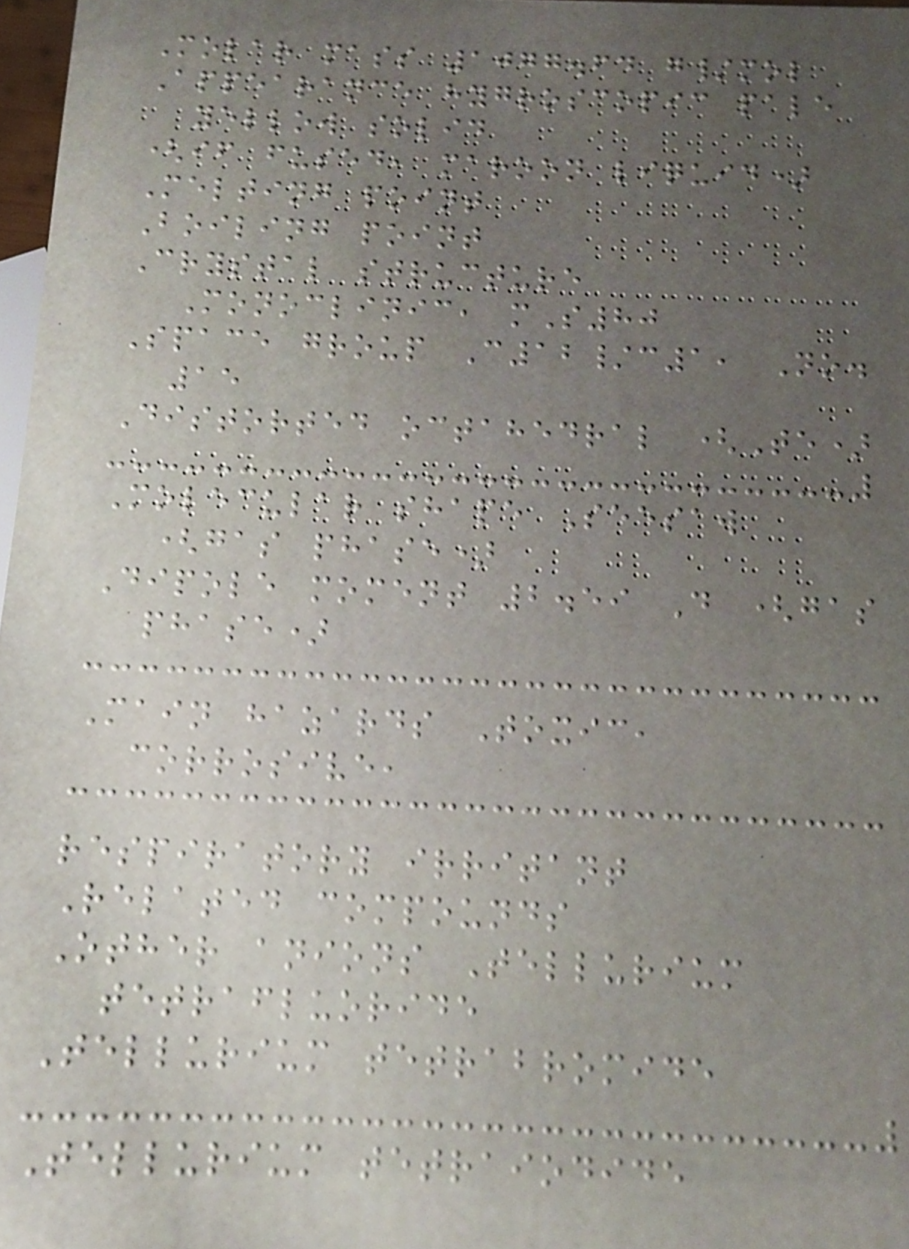Molar mass 1077.64 g/mol
Appearance hygroscopic pale
yellow solid
(if fused, maroon liquid)
Melting point
Boiling point
Crystal structure
Monoclinic, mS80
Space group C12/c1, No.
15
Distorted octahedral (Te)
Molecular shape Seesaw
(gas phase)
Dipole moment 2.59 D (gas
phase)
Main hazards Toxic,
corrosive,
respiratory irritant
Related compounds
Other anions Tellurium
tetrafluoride
Tellurium tetrabromide
Tellurium tetraiodide
